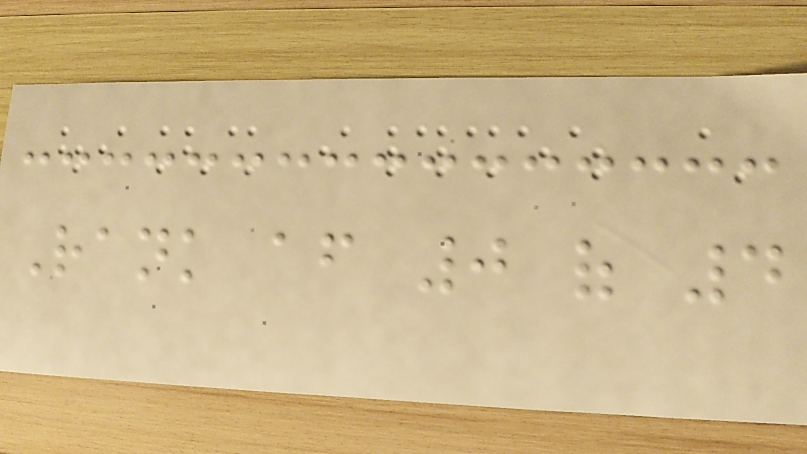Rank after 0 of 4
